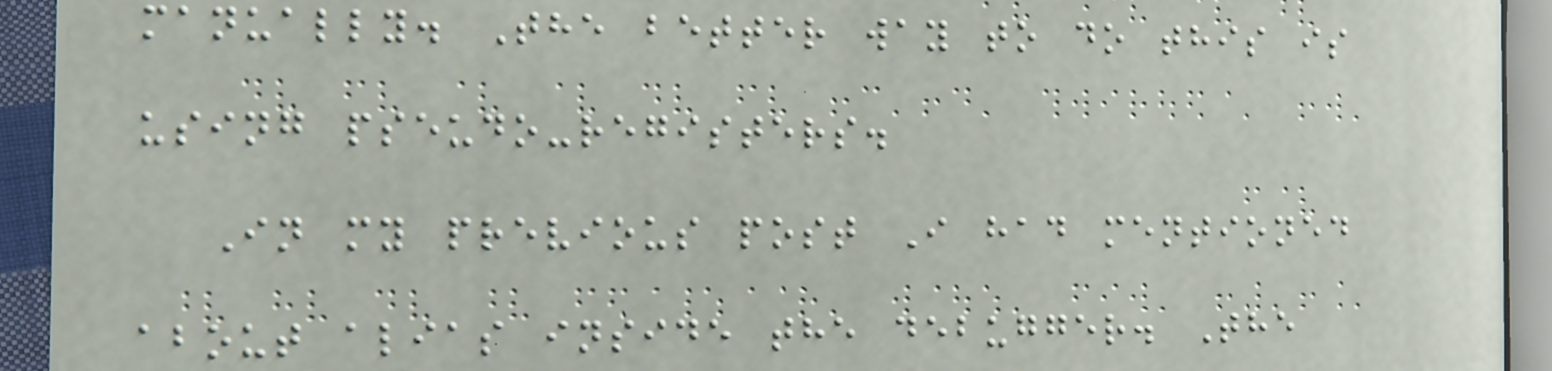manually. The better way to do this is
using pseudo-registers.
In my previous post I had mentioned
about alias inside the debugger. The
